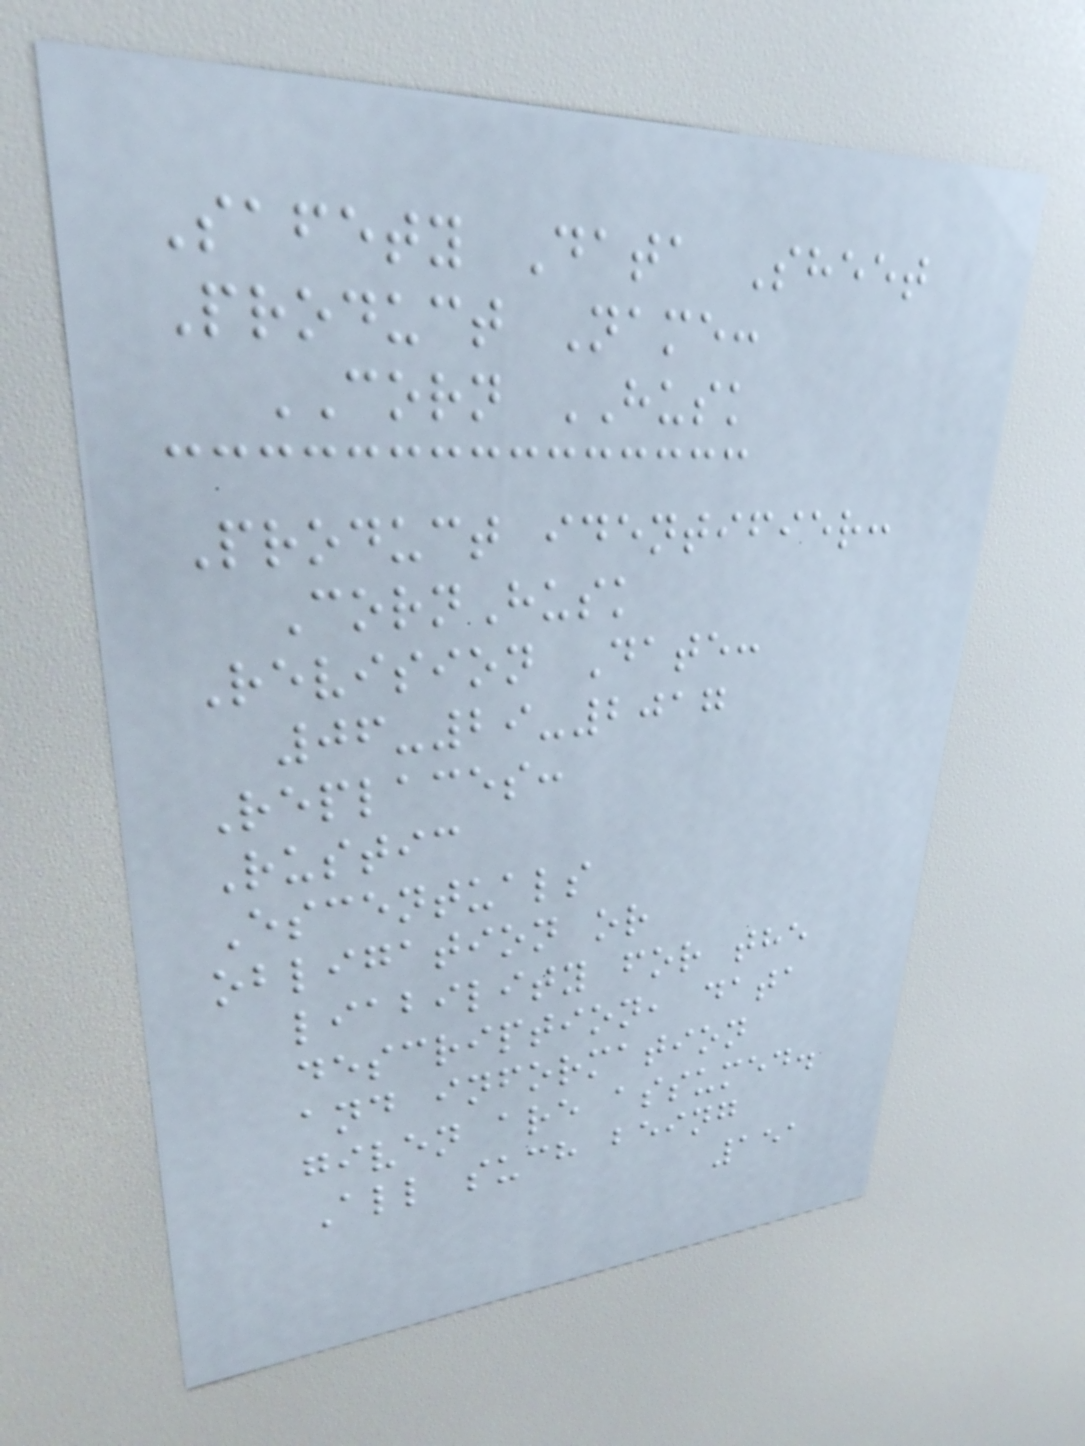Safety Data Sheet
Product Name:
CORN HUSK
Product identifier:
CornHusk
Revision Date:
06-29-2017
Replaces:
Rustic
Escentuals
obligation or
liability for the
description, data
and information
given are assumed.
All such being
151
